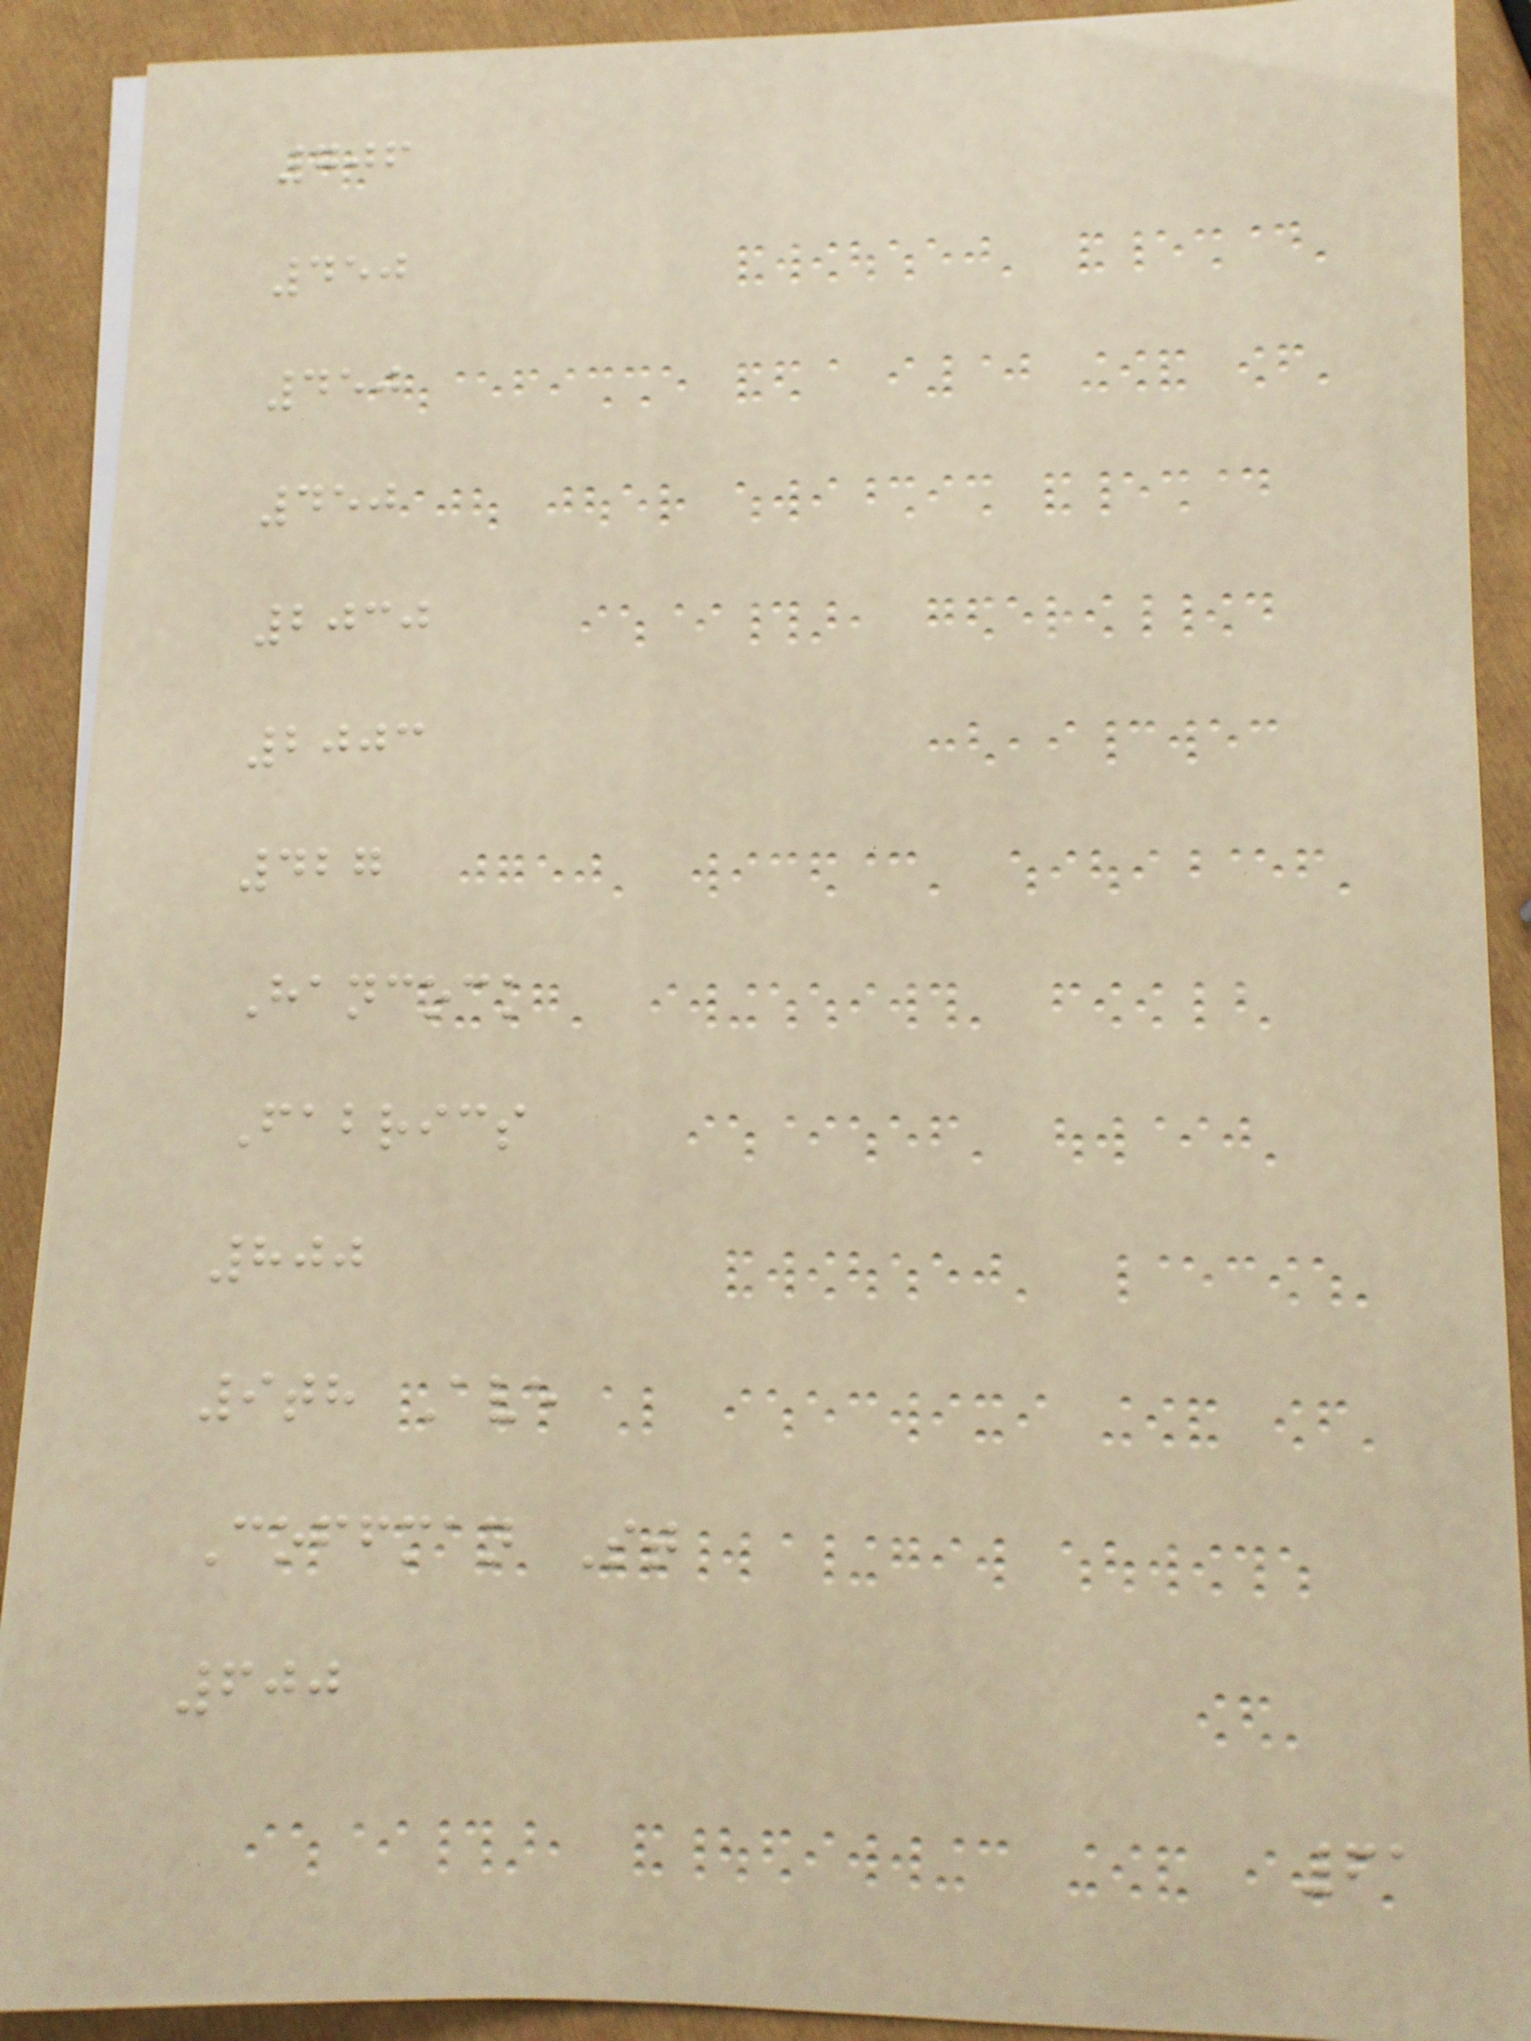706
450
450
450
2030
2003
427
Hancock
Fabrics
800
9th Ave
Coffman St
600
61
